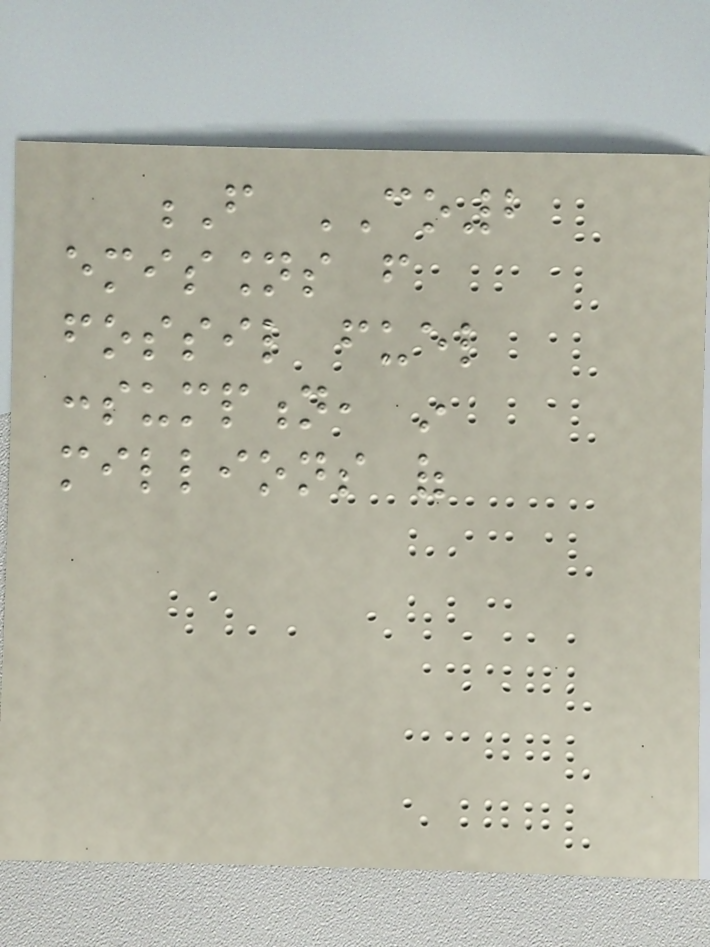F CO2
emissions from
fossil fuel
consumption, in
millions of
